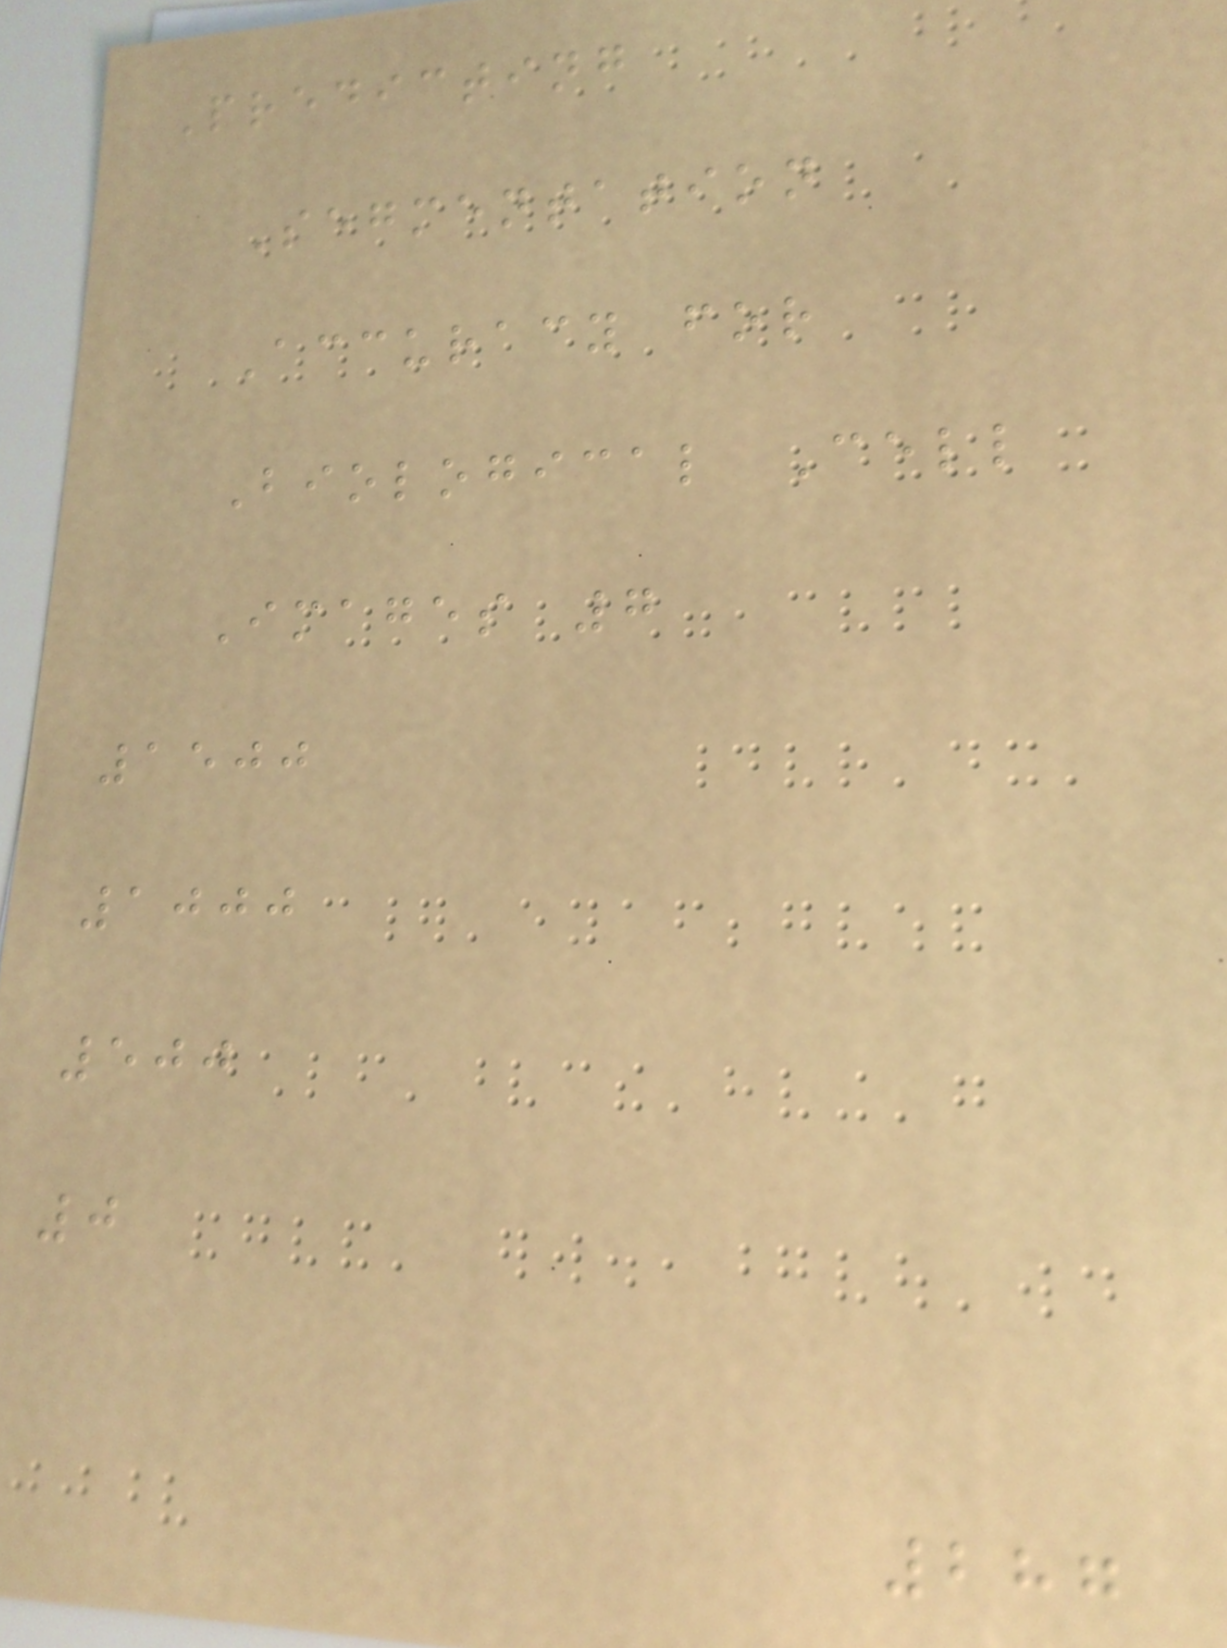Predicting
Segmentation
Accuracy for
Biological Cell
Images 7
1500
1000
500
0
287
